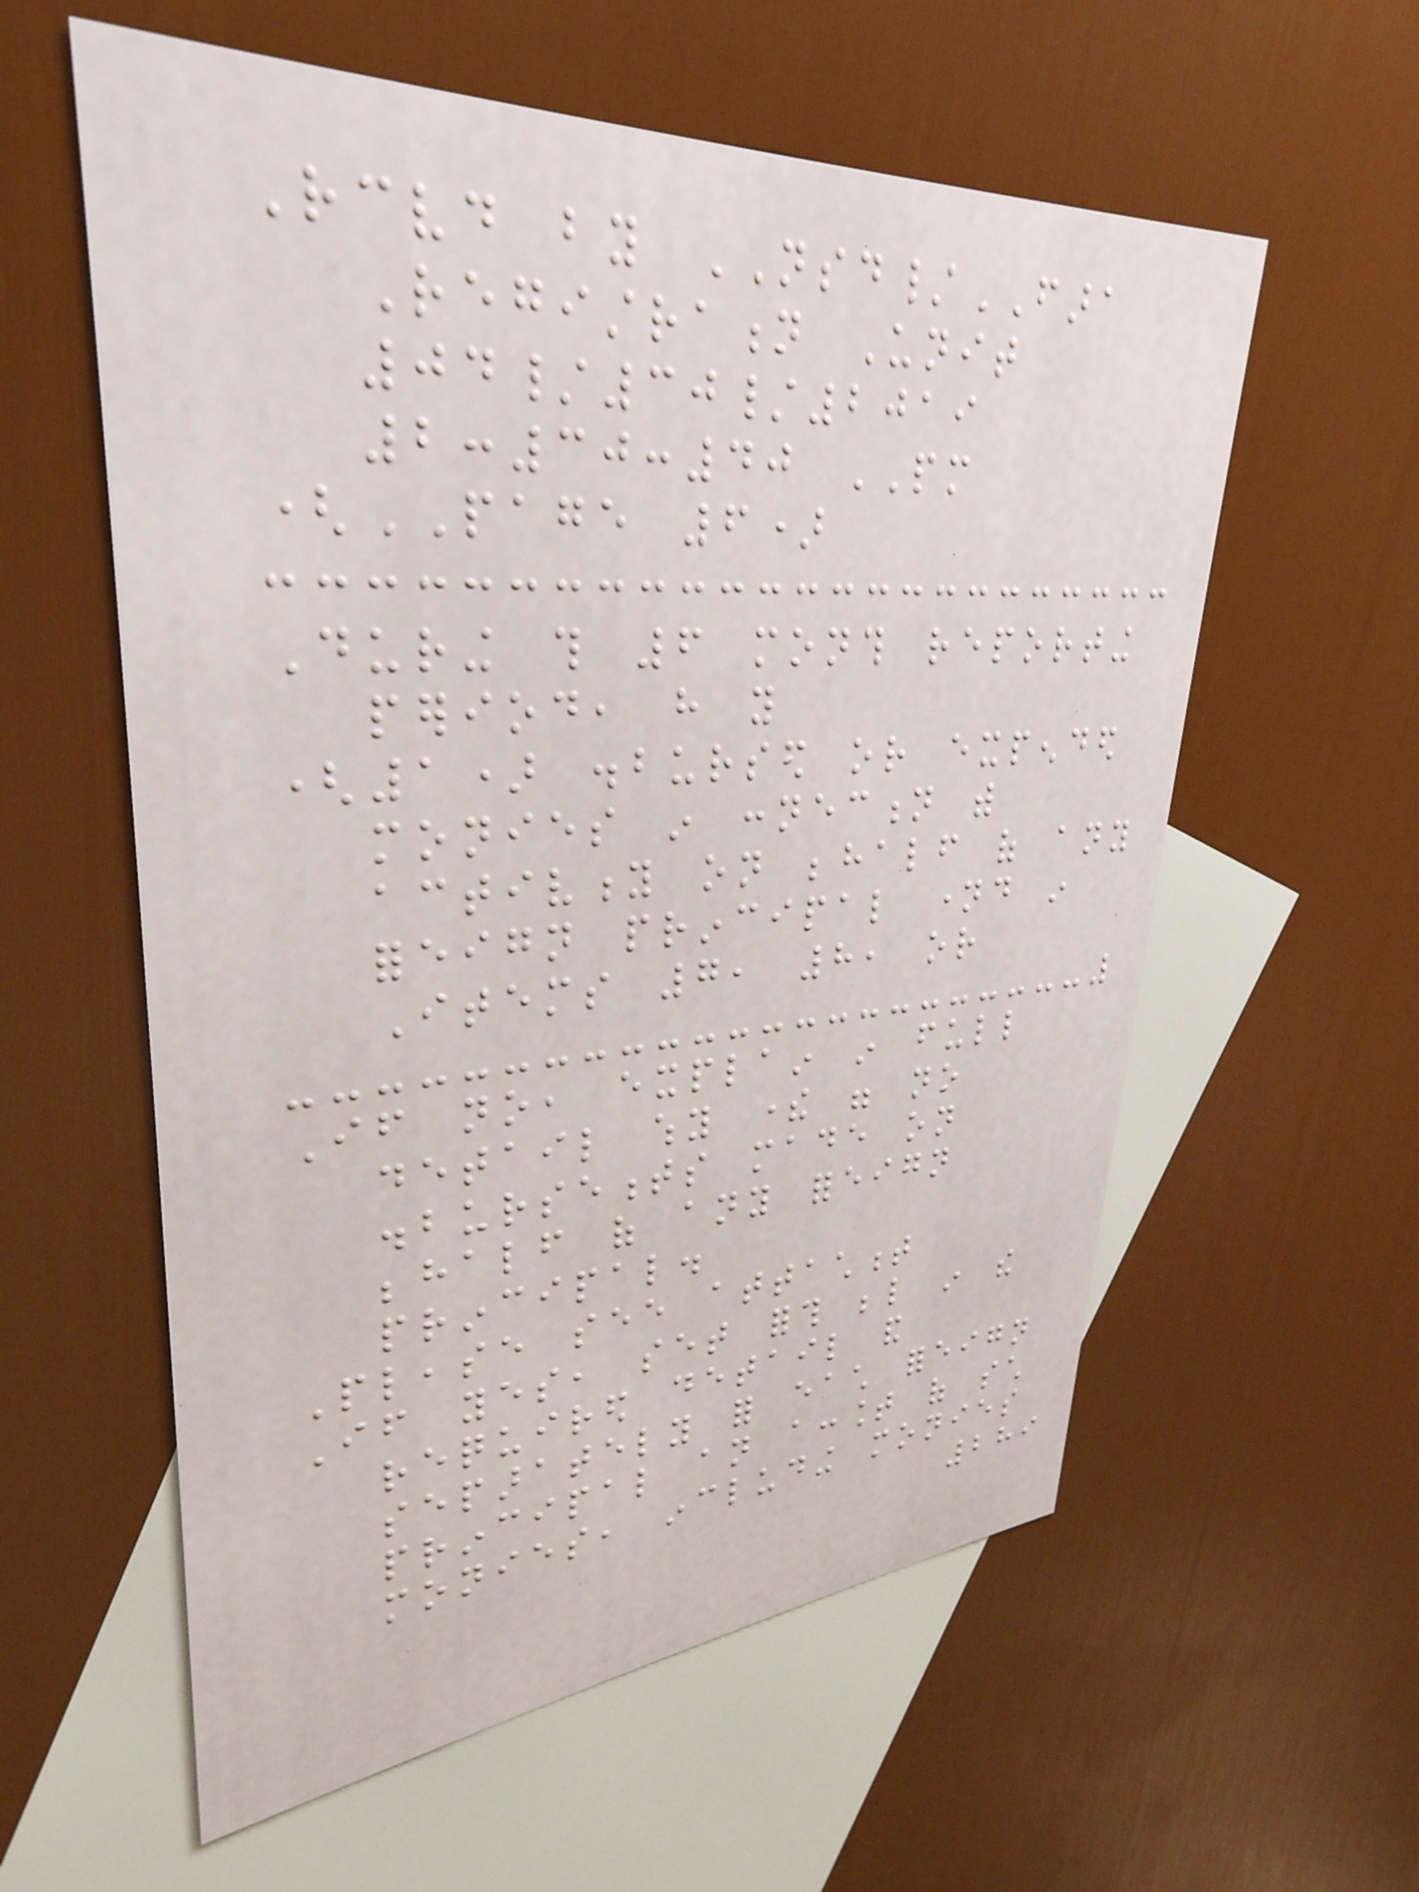Received by NSD/FARA
Registration Unit
04/30/2019
2:30:40 PM
(PAGE 6)
During this 6 month reporting
period, have you
(1) disbursed or expended
monies in connection with
activity on behalf of any
foreign principal named in
Items 7, 8, or
If no, explain in full
detail why there were no
disbursements made on
behalf of any foreign
principal.
Please see attachment
If yes, set forth below in the
required detail and
separately for each foreign
principal an account of such
monies, including monies
289
